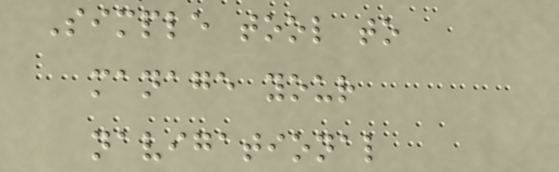Simple tool to
manage your
navigational
